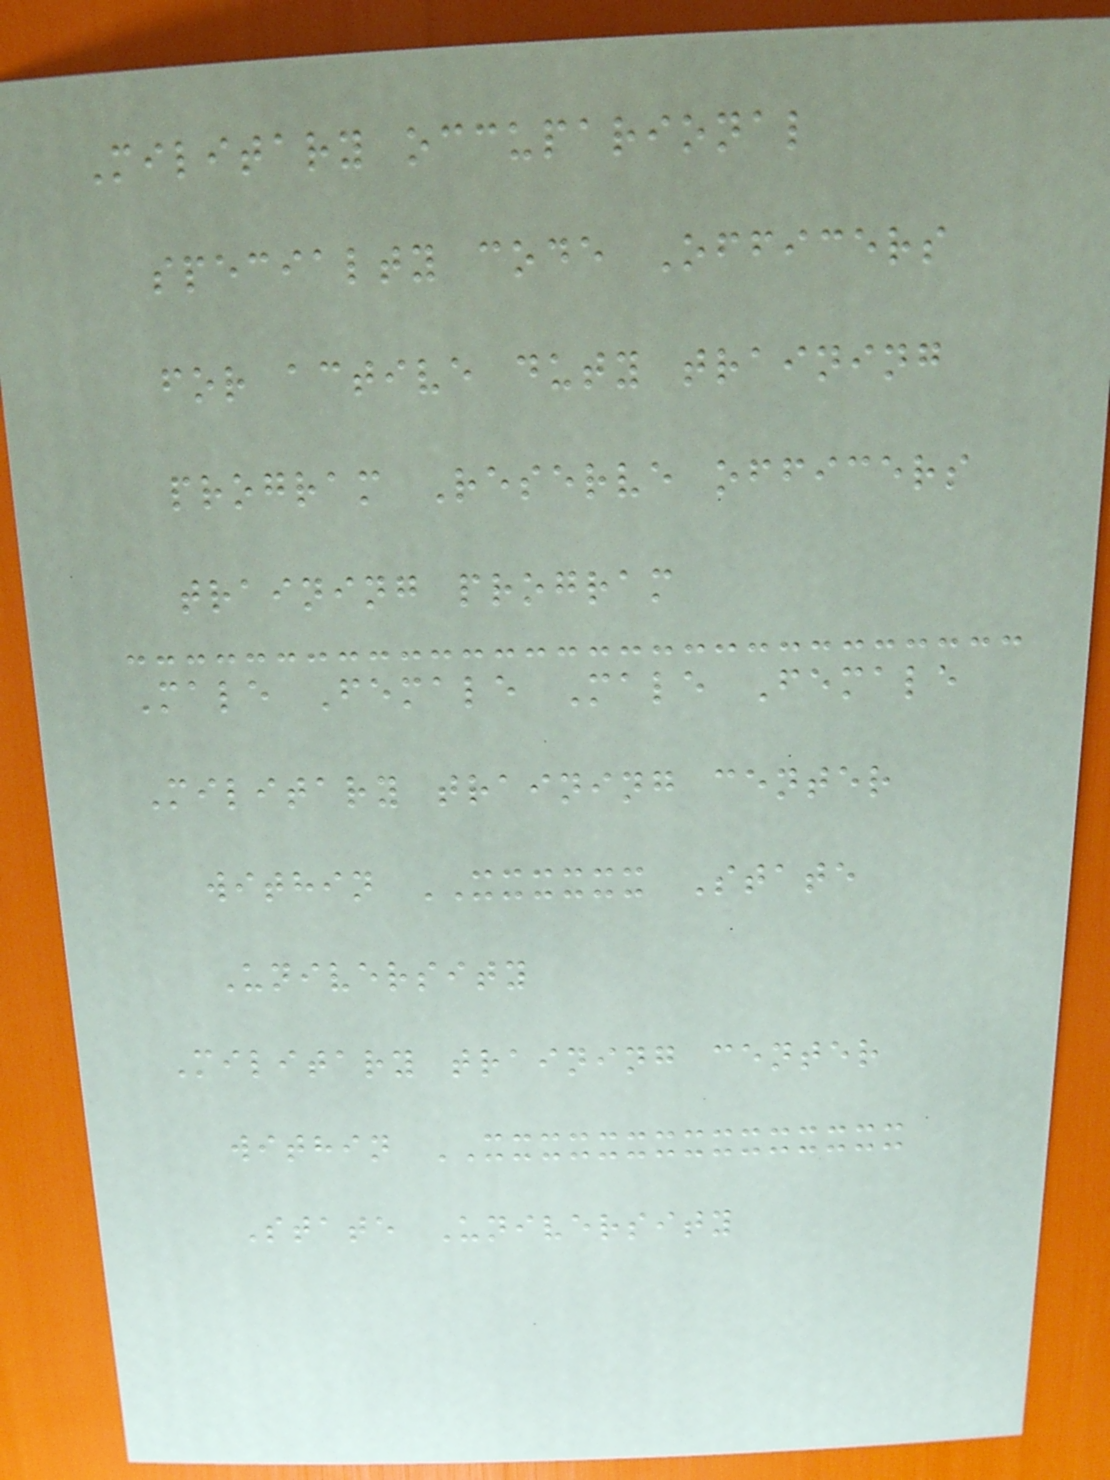Military occuparional
specialty code Officers
for active duty training
program Reserve officers
training program
Male Female Male Female
Military training center
within XXXXXX State
University
Military training center
within XXXXXXXXXXXXXXX
State University
